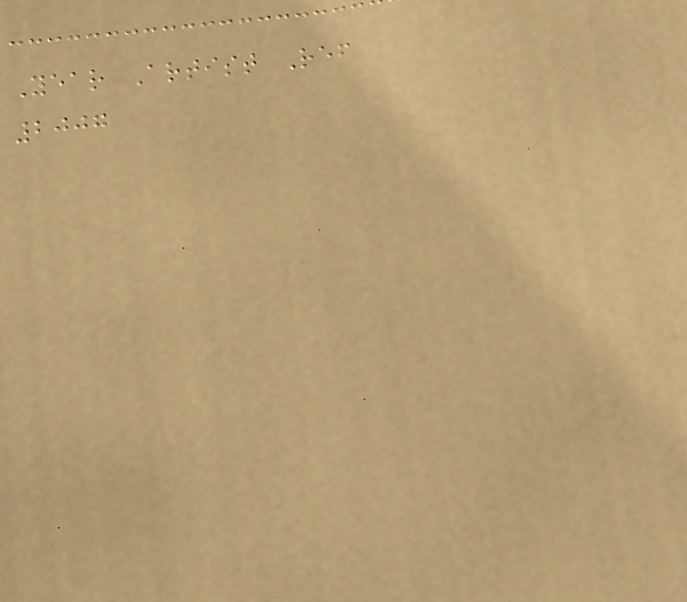Year Artist Ref
2007
